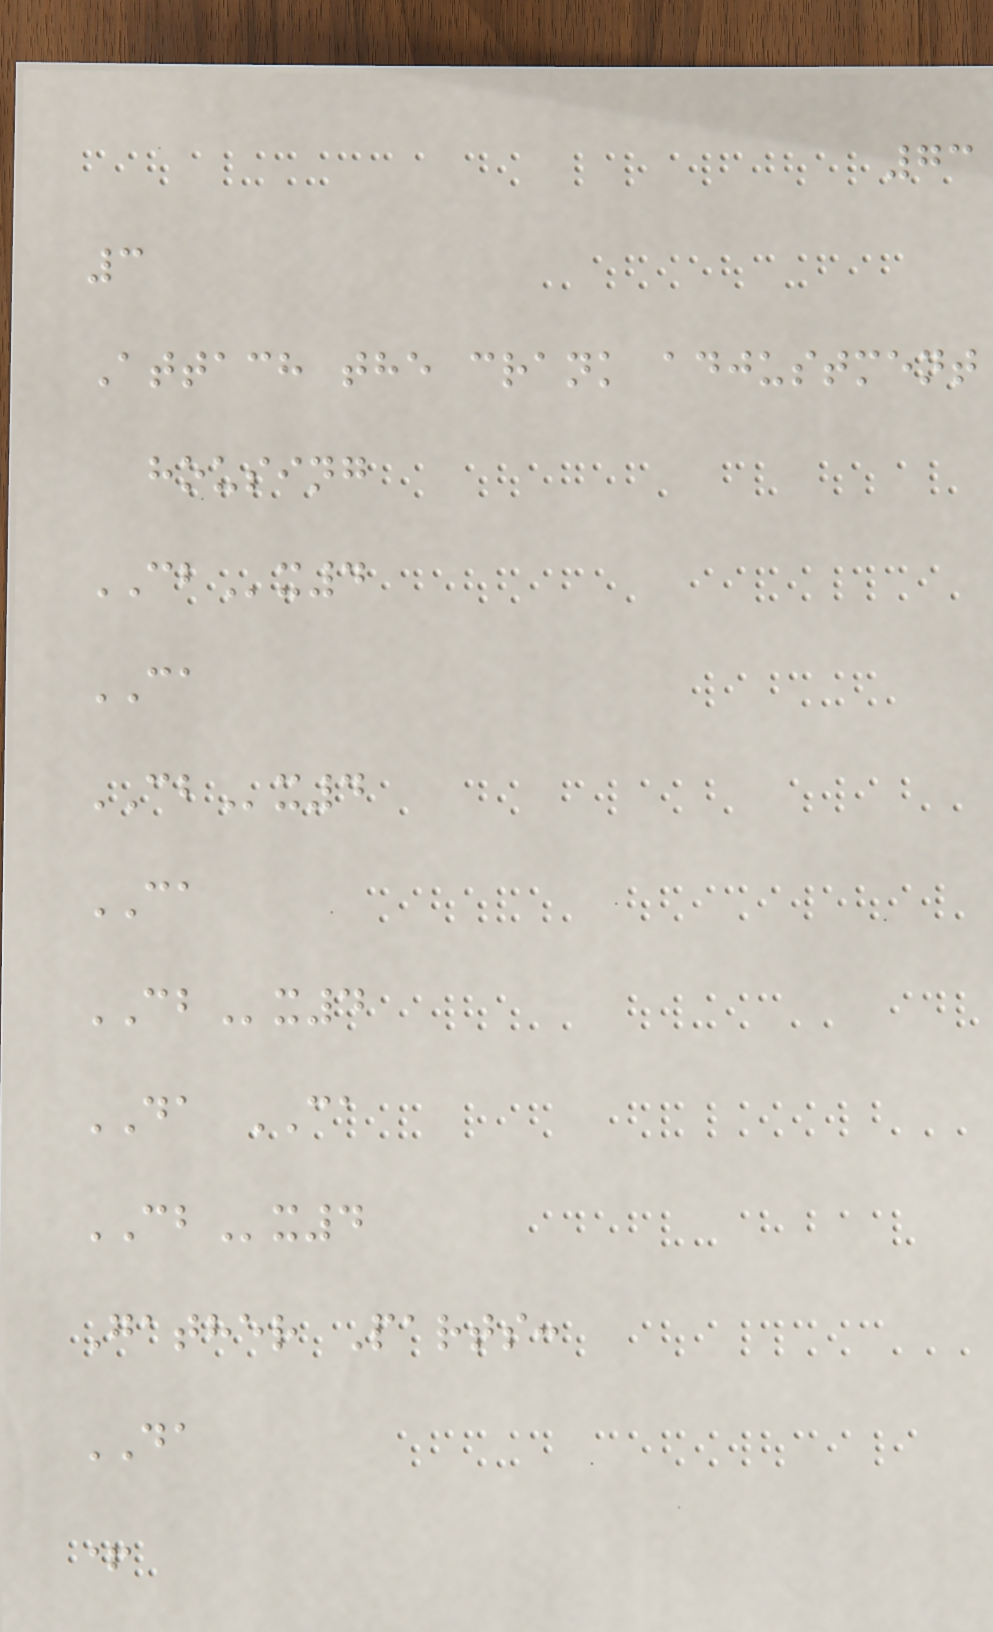73
3
Attach the crank adjustment
housing
CBx4
CA
CBx4
CA
CBx4
DA CA
CBx4
Gather Parts:
DA
+
